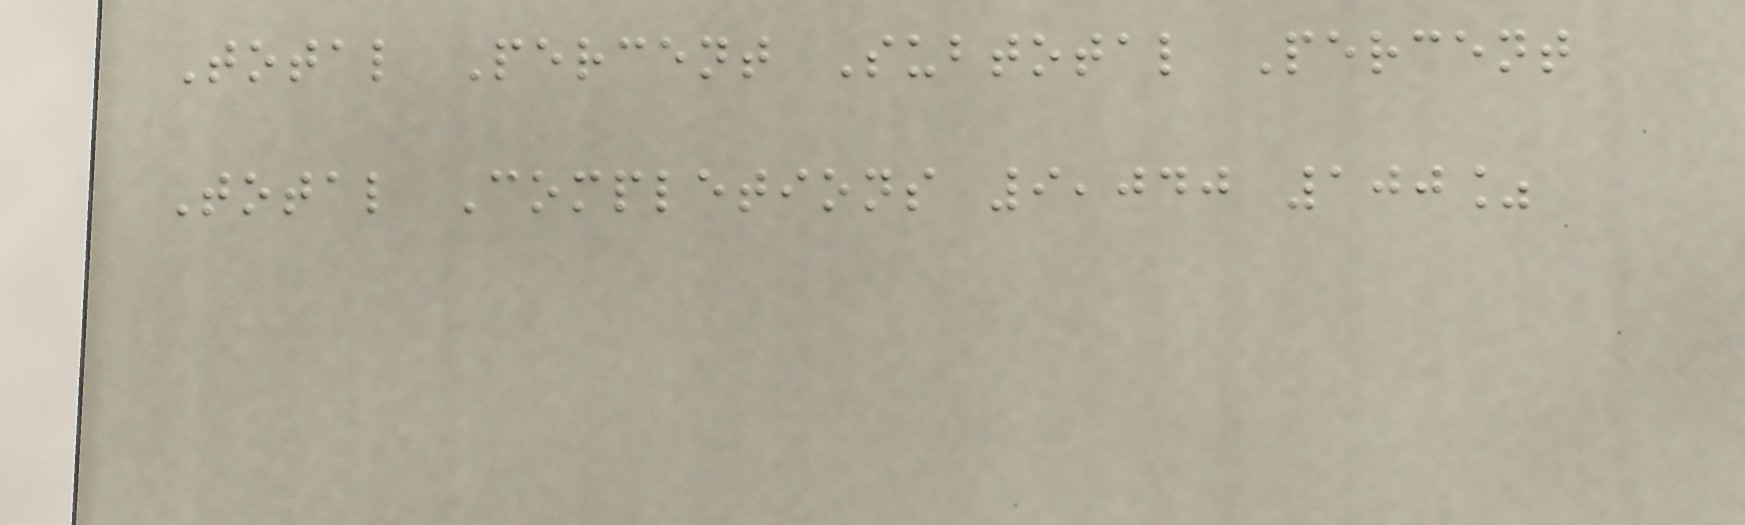Total Percent Subtotal Percent
Total Completions 9,040 100%
